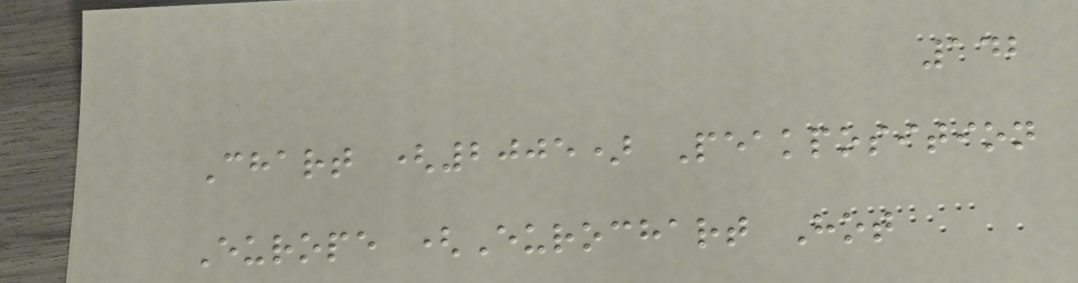142
Chart (2005) Peakposition
Europe (Eurochart Hot
